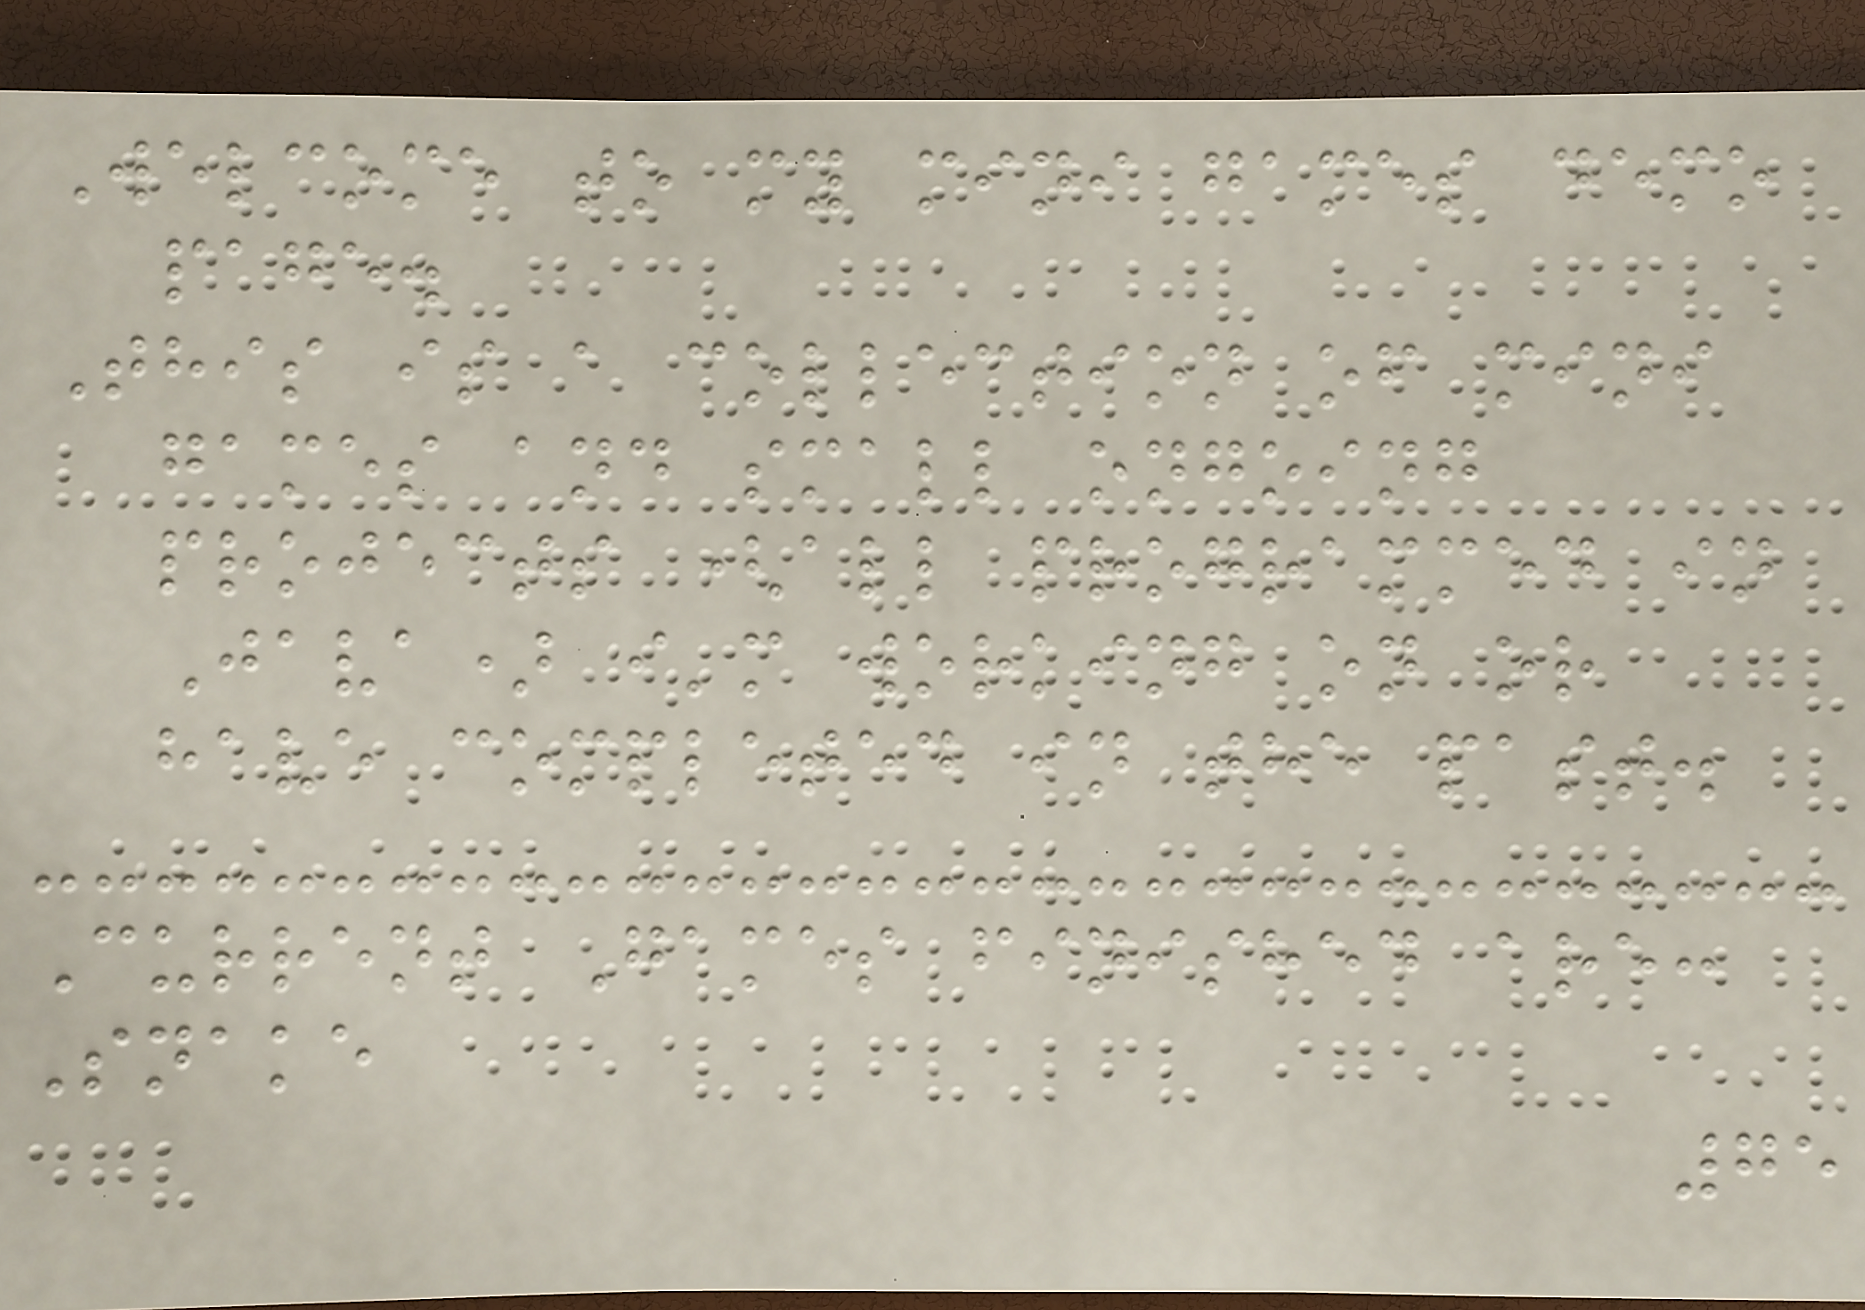Welcome to my mini games demo
page.
This is a collection of mini
games and small ongoing
projects (all programmed in
Java) i'm working on or
have completed in the past.
Current Games finished are:
Snake
75
